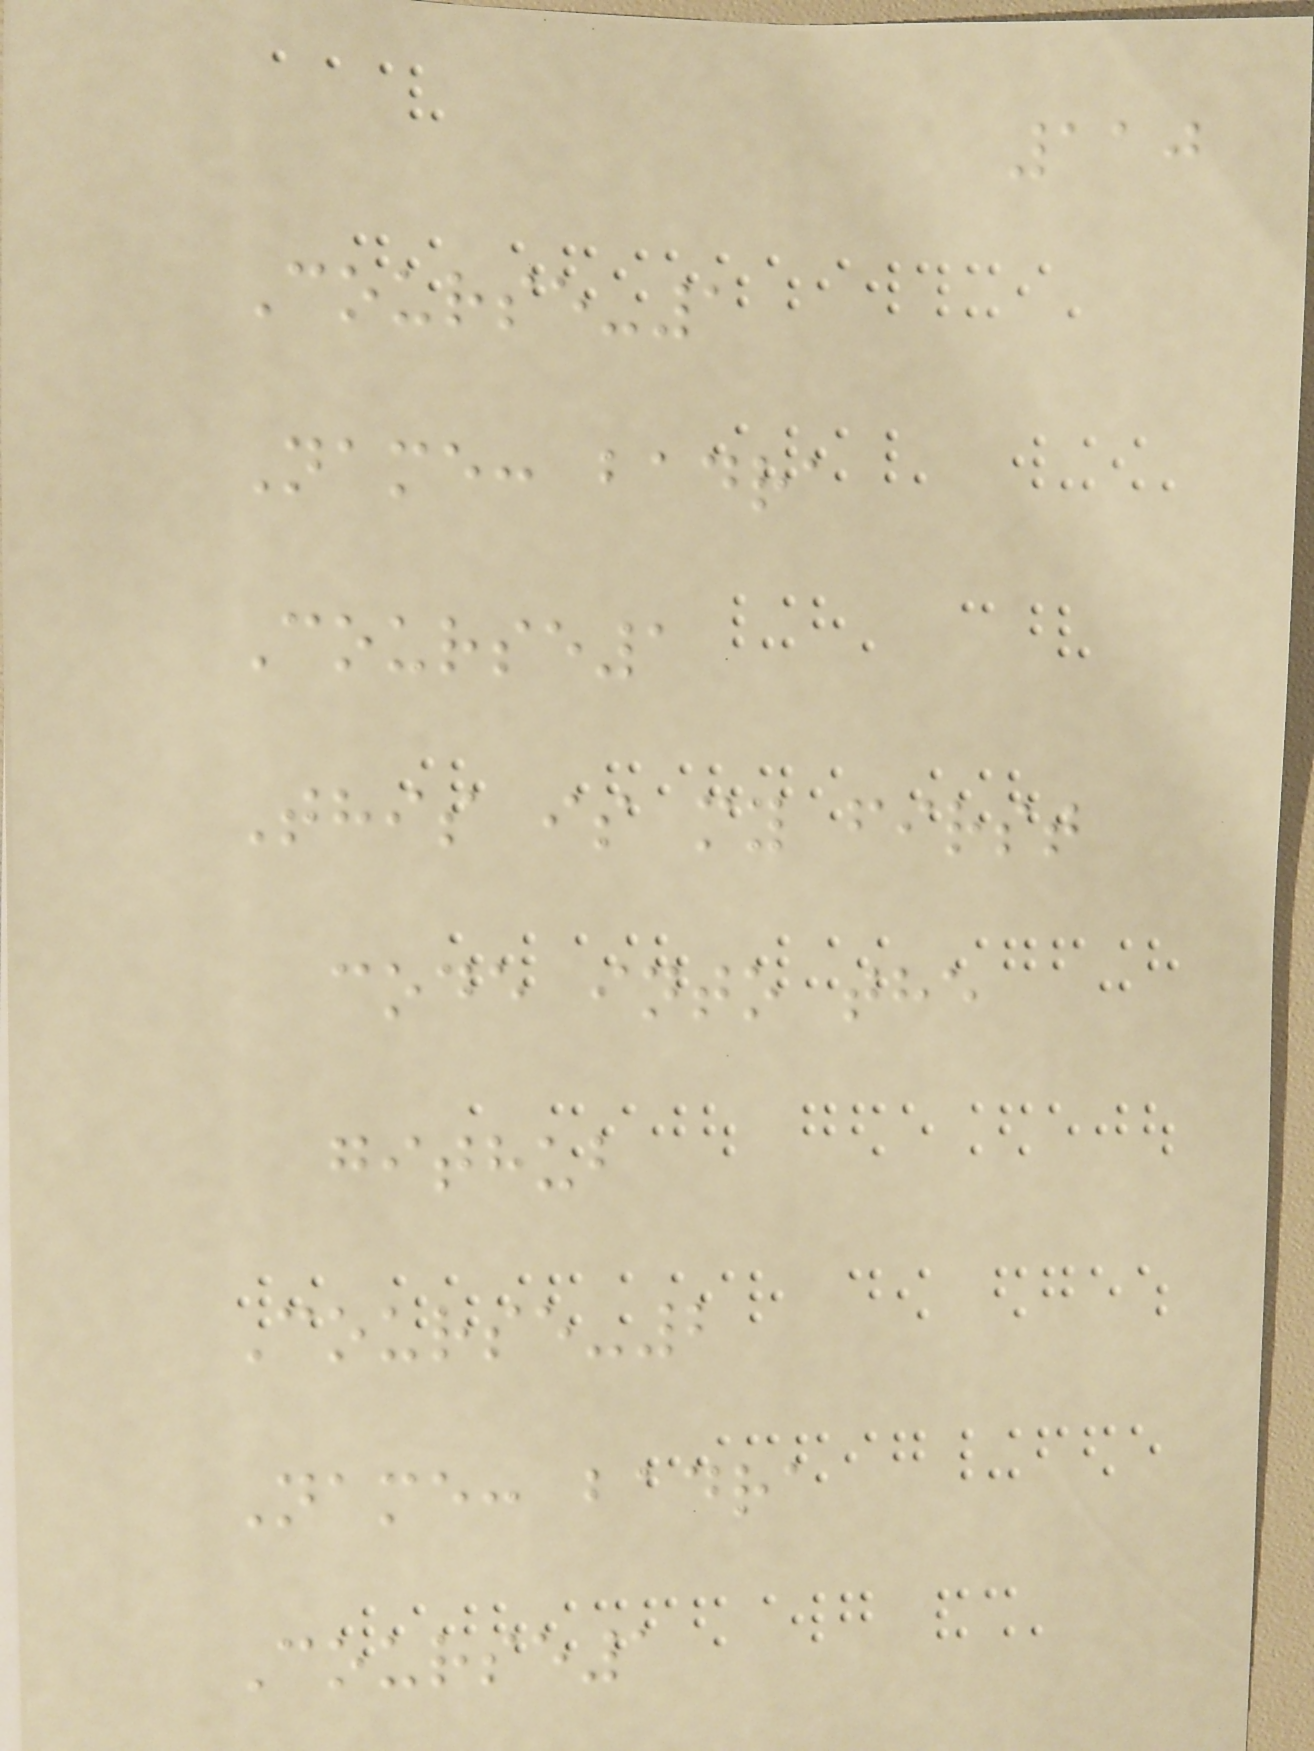110
Course-1
Name: badra
Course1
This is my first
code into the
github
Course-2
Name: badra
Course1
